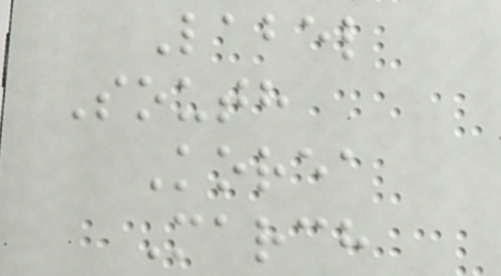Label
South
Korea
March
